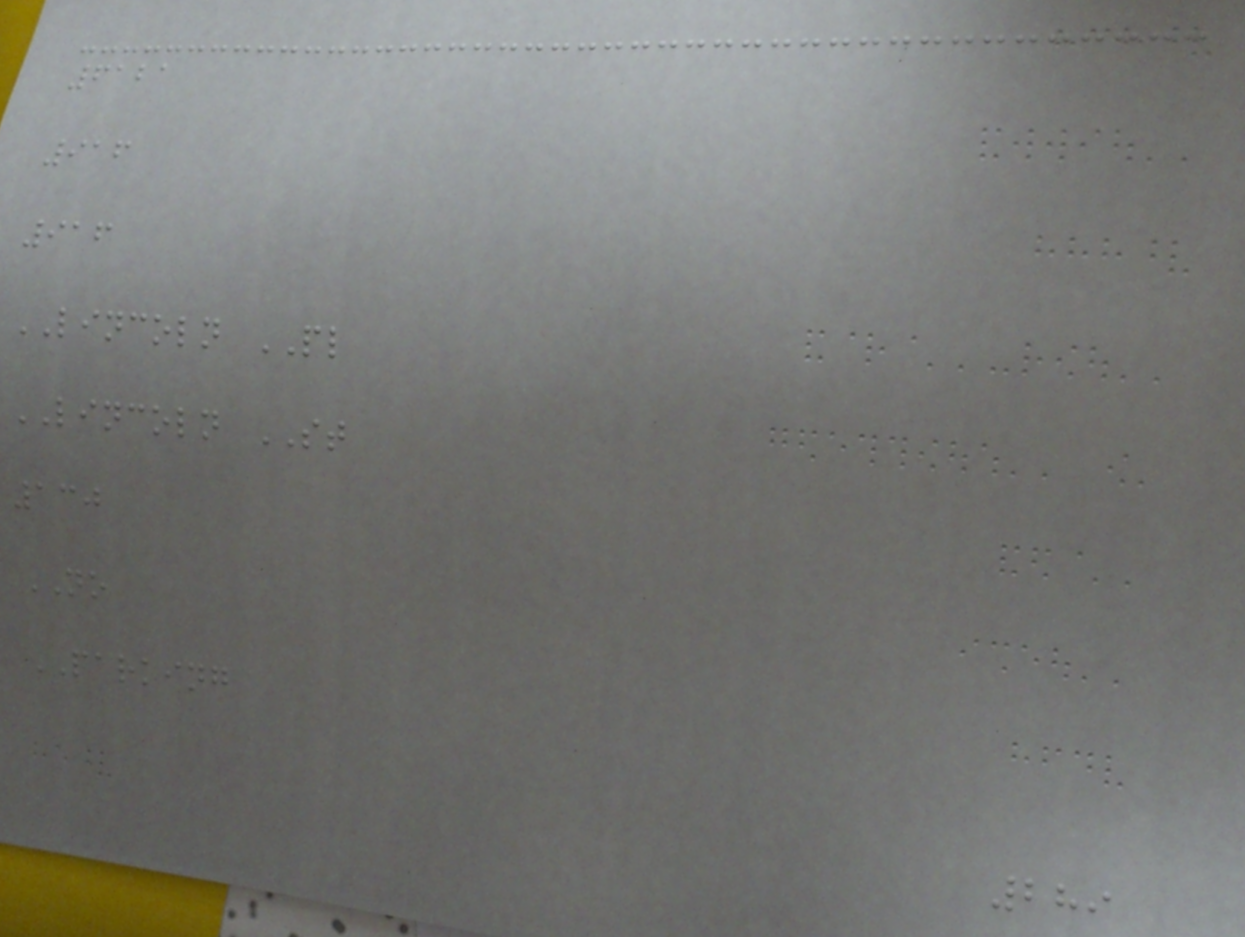6121
916
916
LINCOLN PL
LINCOLN ST
130
NO
PARKING
289
